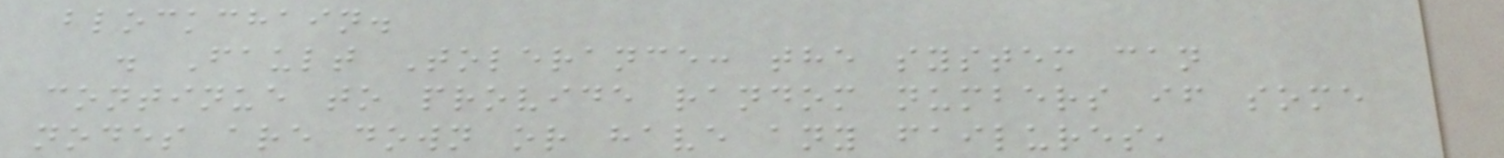blockchain.
. Fault Tolerance: the system can
continue to provide random numbers if some
nodes are down or have any failures,
